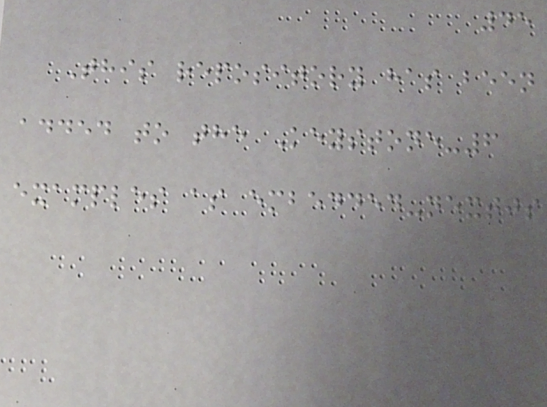45
This repository has been
added to the Keystone-6
examples as embedded-nextjs
